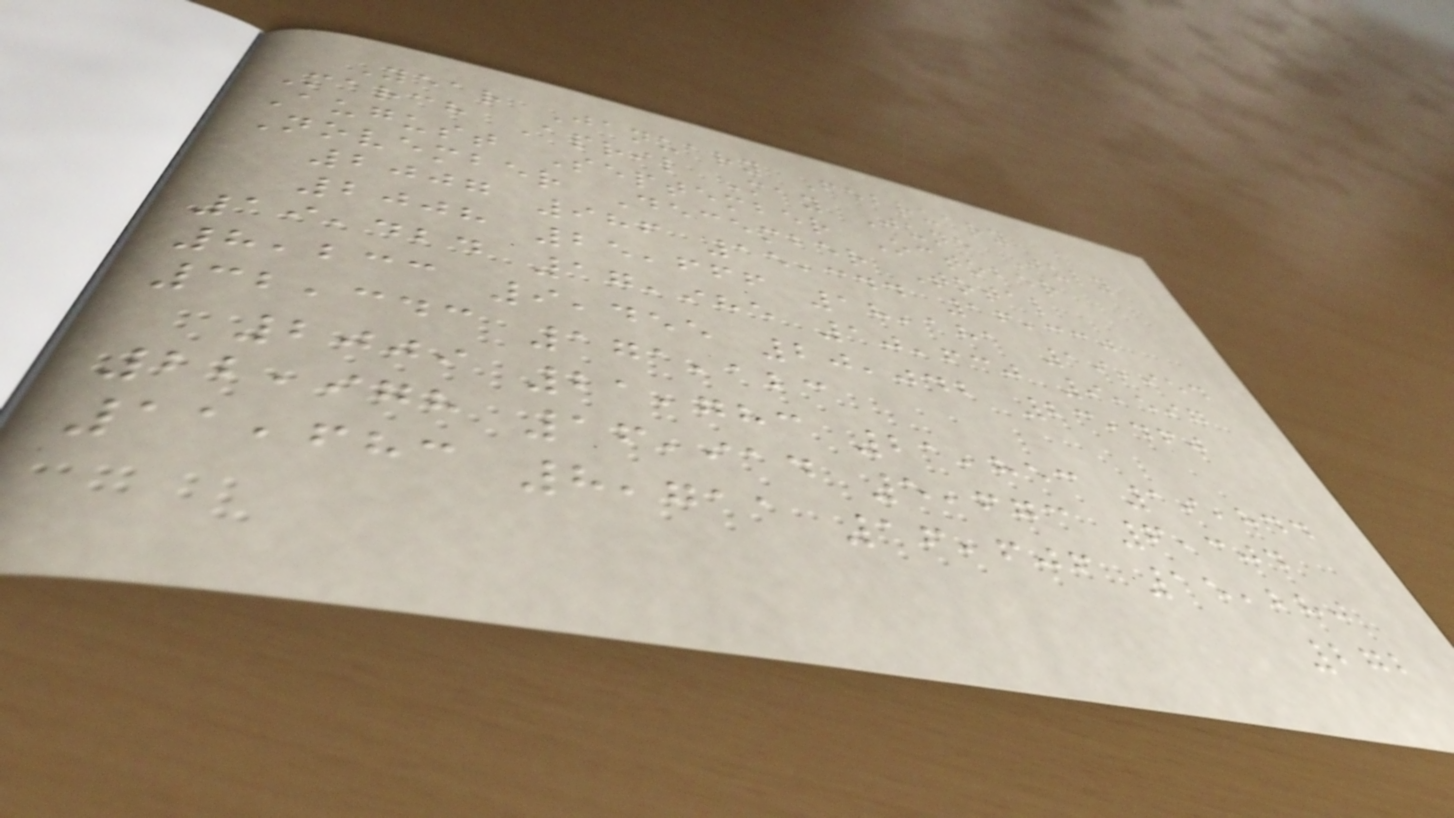Year January February
March April May June July
August September October
November December Total
2007 986 15,344 16,330
2008 25,666 18,181 19,954
19,424 17,985 10,630 9,597
8,233 9,455 20,042 23,460
32,343 171,123
2009 21,783 21,853 19,844
22,978 16,914 5,673 6,304
11,683 8,711 16,606 15,280
272
